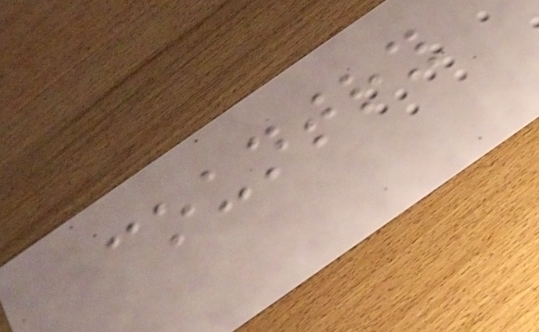country
